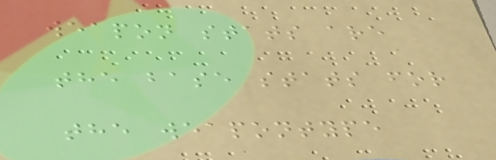weapon stats are
the base stats for
the weapontype
